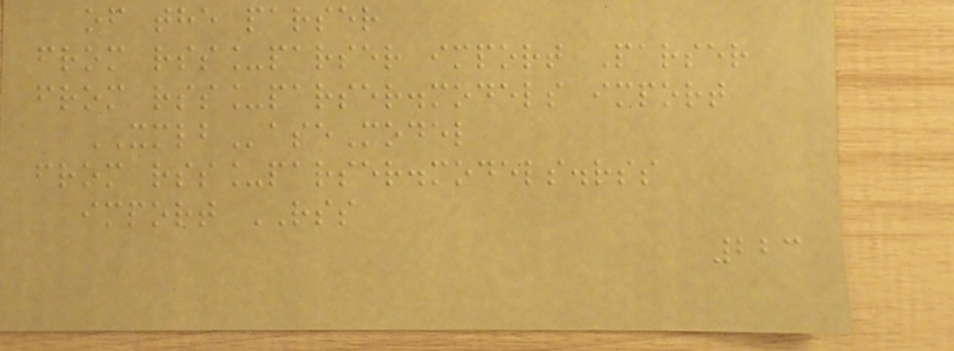of the parser
from rss_parser import Parser
from rss_parser.models import
XMLBaseModel
from rss_parser.models.rss
import RSS
223
